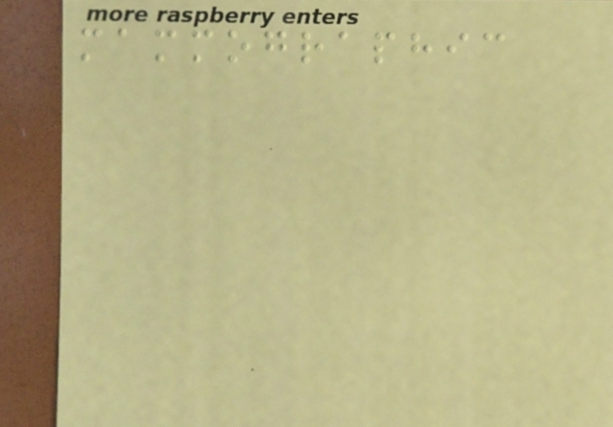mammographic
